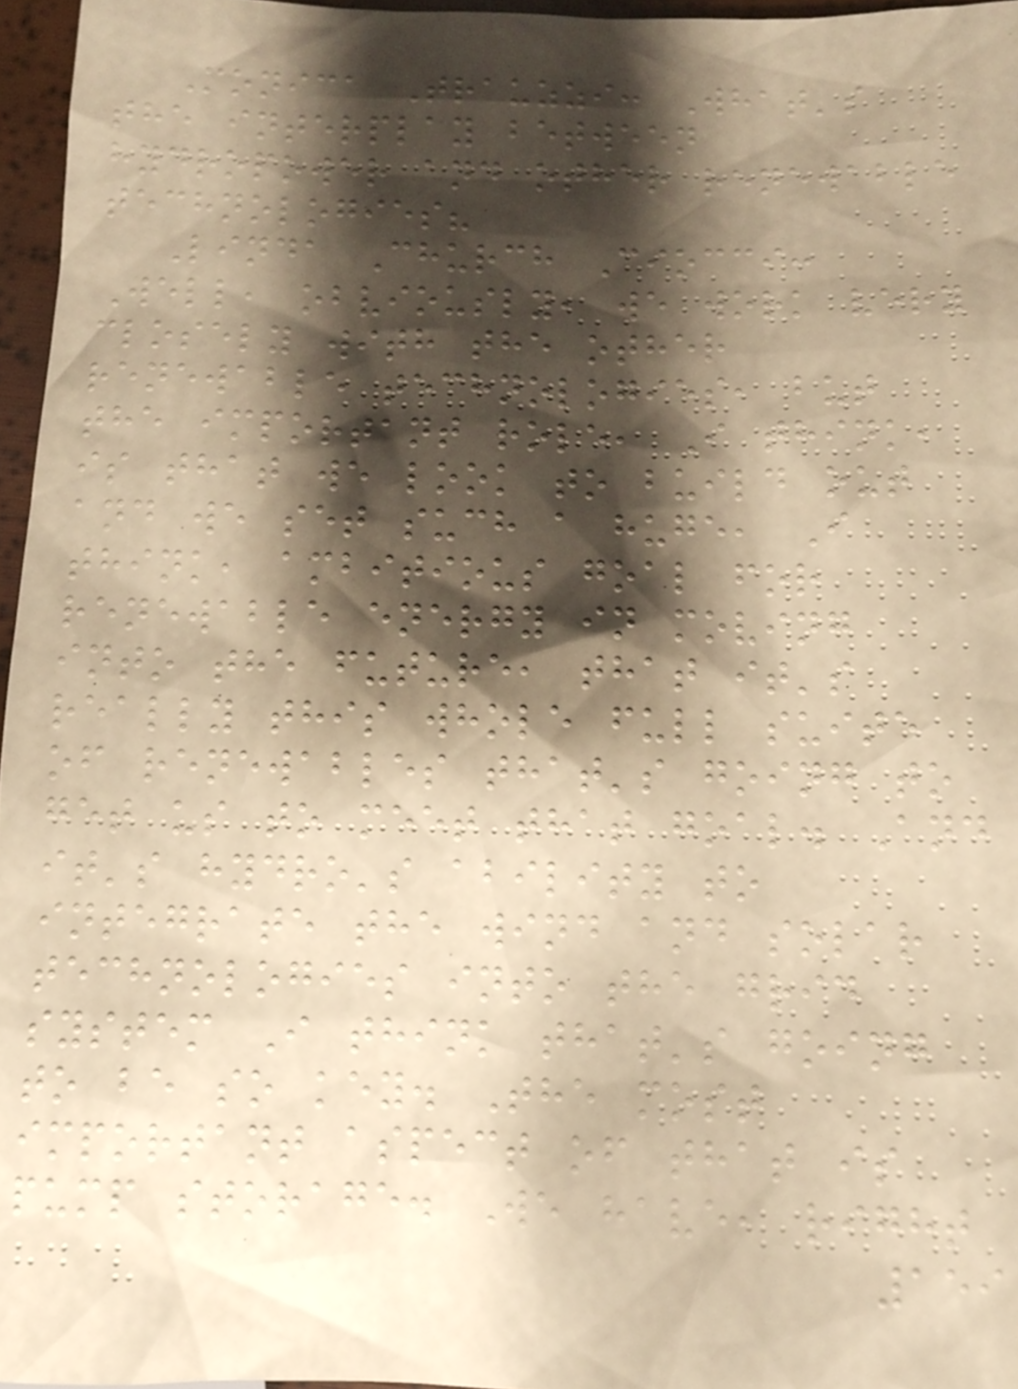Monica Trauzzi: What's
the interplay between
hydropower and other renewable
technologies?
Linda Church Ciocci:
Well, obviously, we work very
closely with the other
renewable technologies, but
the important role, I think,
is that we look to build out
and we set such a huge, I
think, ambitious goal for
renewable energy in moving
into the future, that it's
really this whole full suite
of renewables that's going to
get us to meet that goal. And
it's hydro's ability to
integrate the wind and solar
technologies into the grid
system I think that's going
to be so key. The most
important aspect of that is
pump storage. We have, right
159
